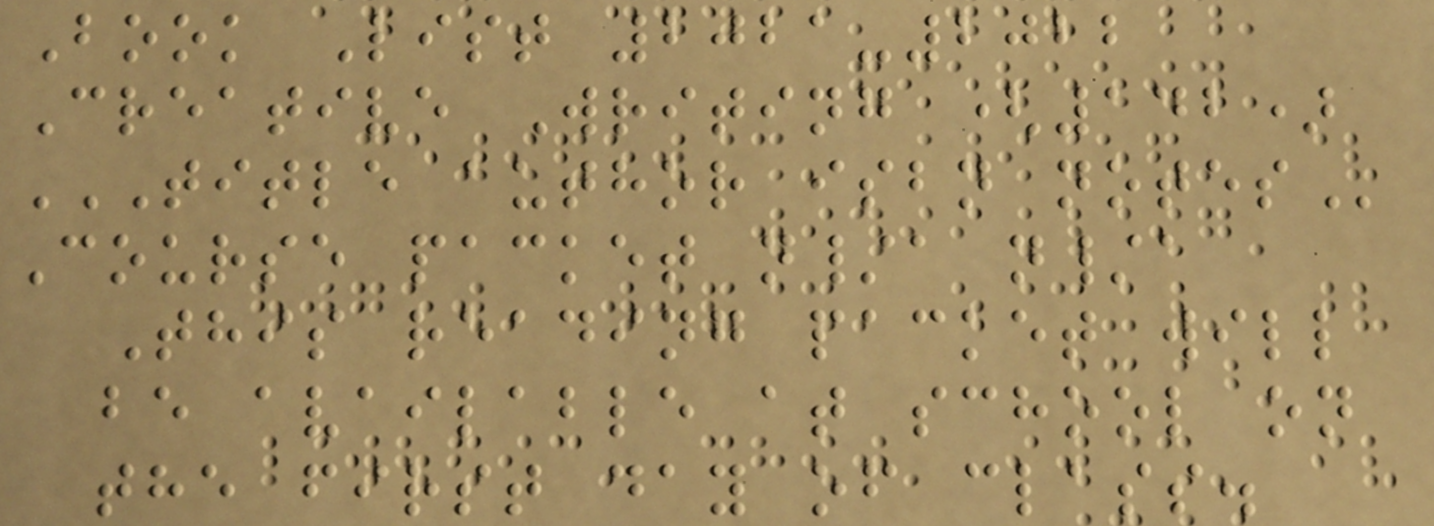Book List 2021-2022
Creative Writing (142)
TITLE AUTHOR ISBN NOTES
Course packet n/a n/a
This reading packet will
be available at school on
the first day of class.
